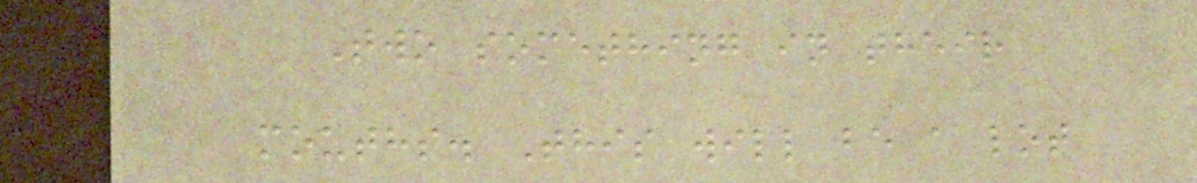Two something in their
mouths. This will be a lot
